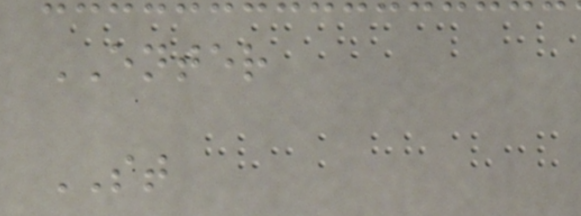ENTER
ST
